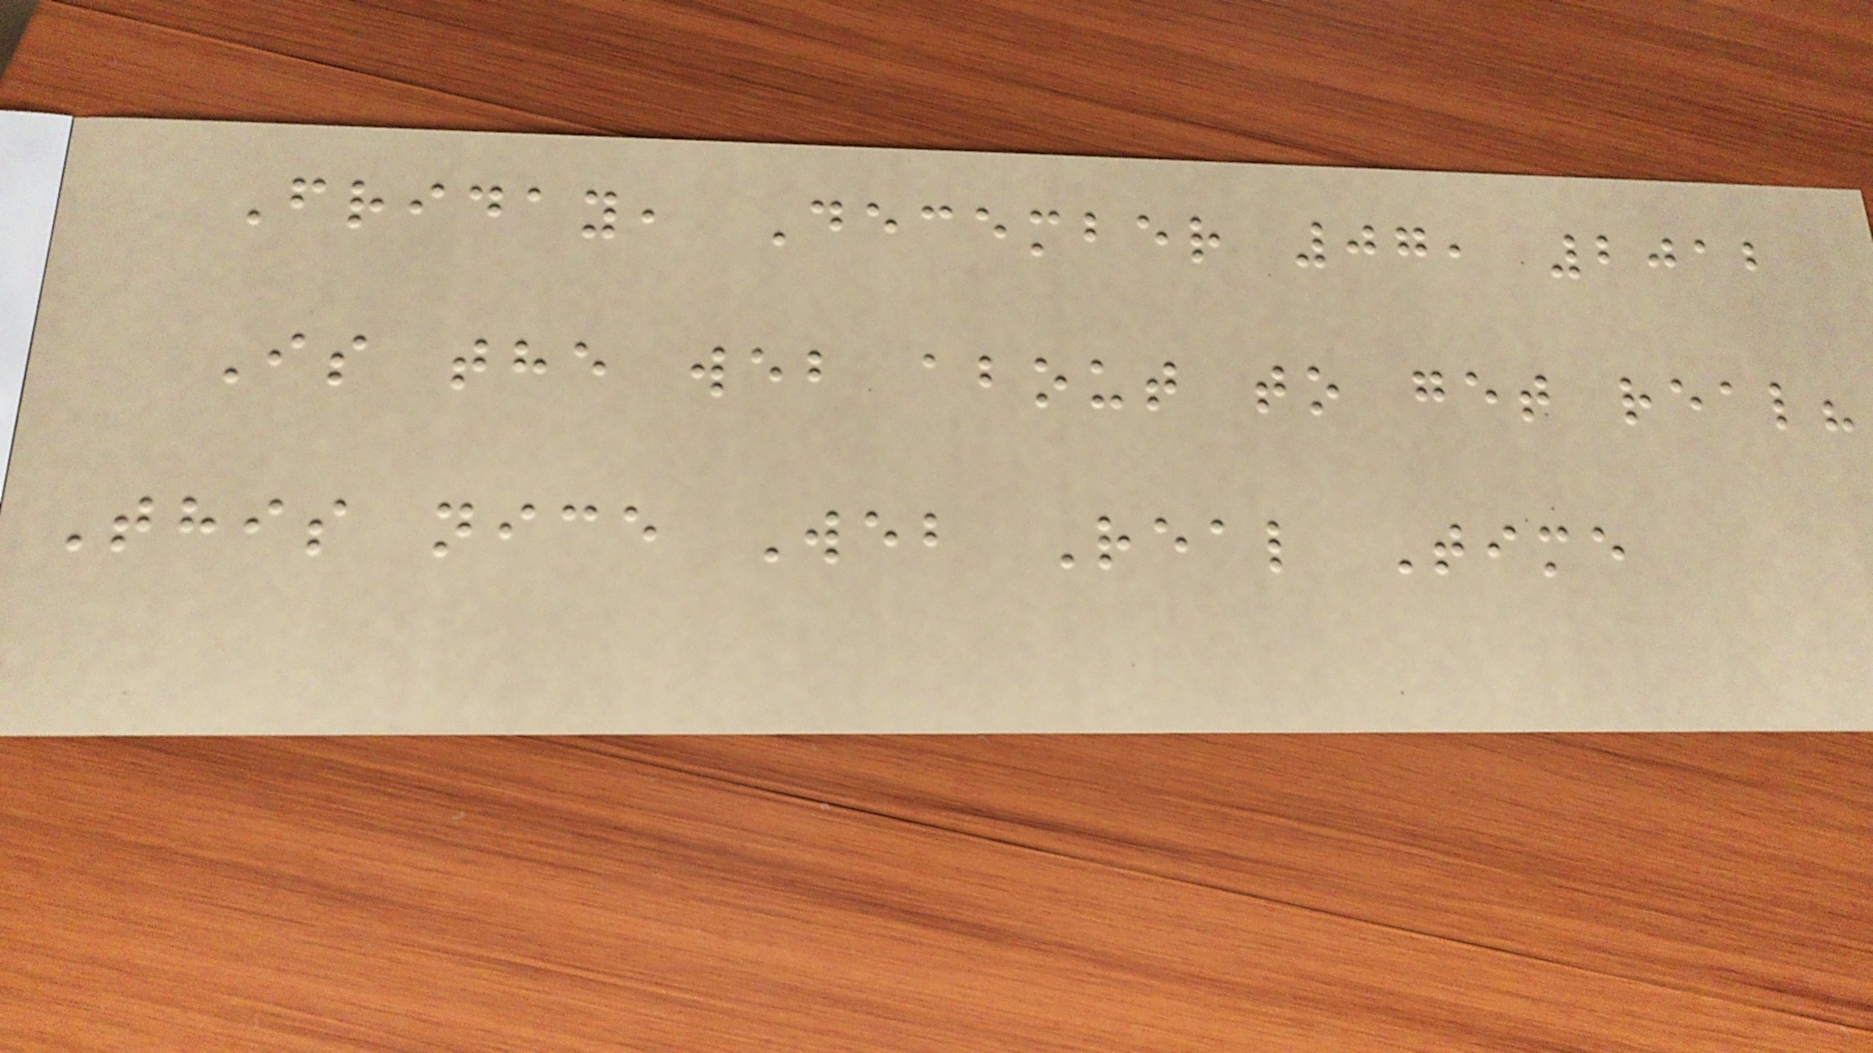Friday, December 07, 2012
Is the web about to get real?
This nice Web Real Time
